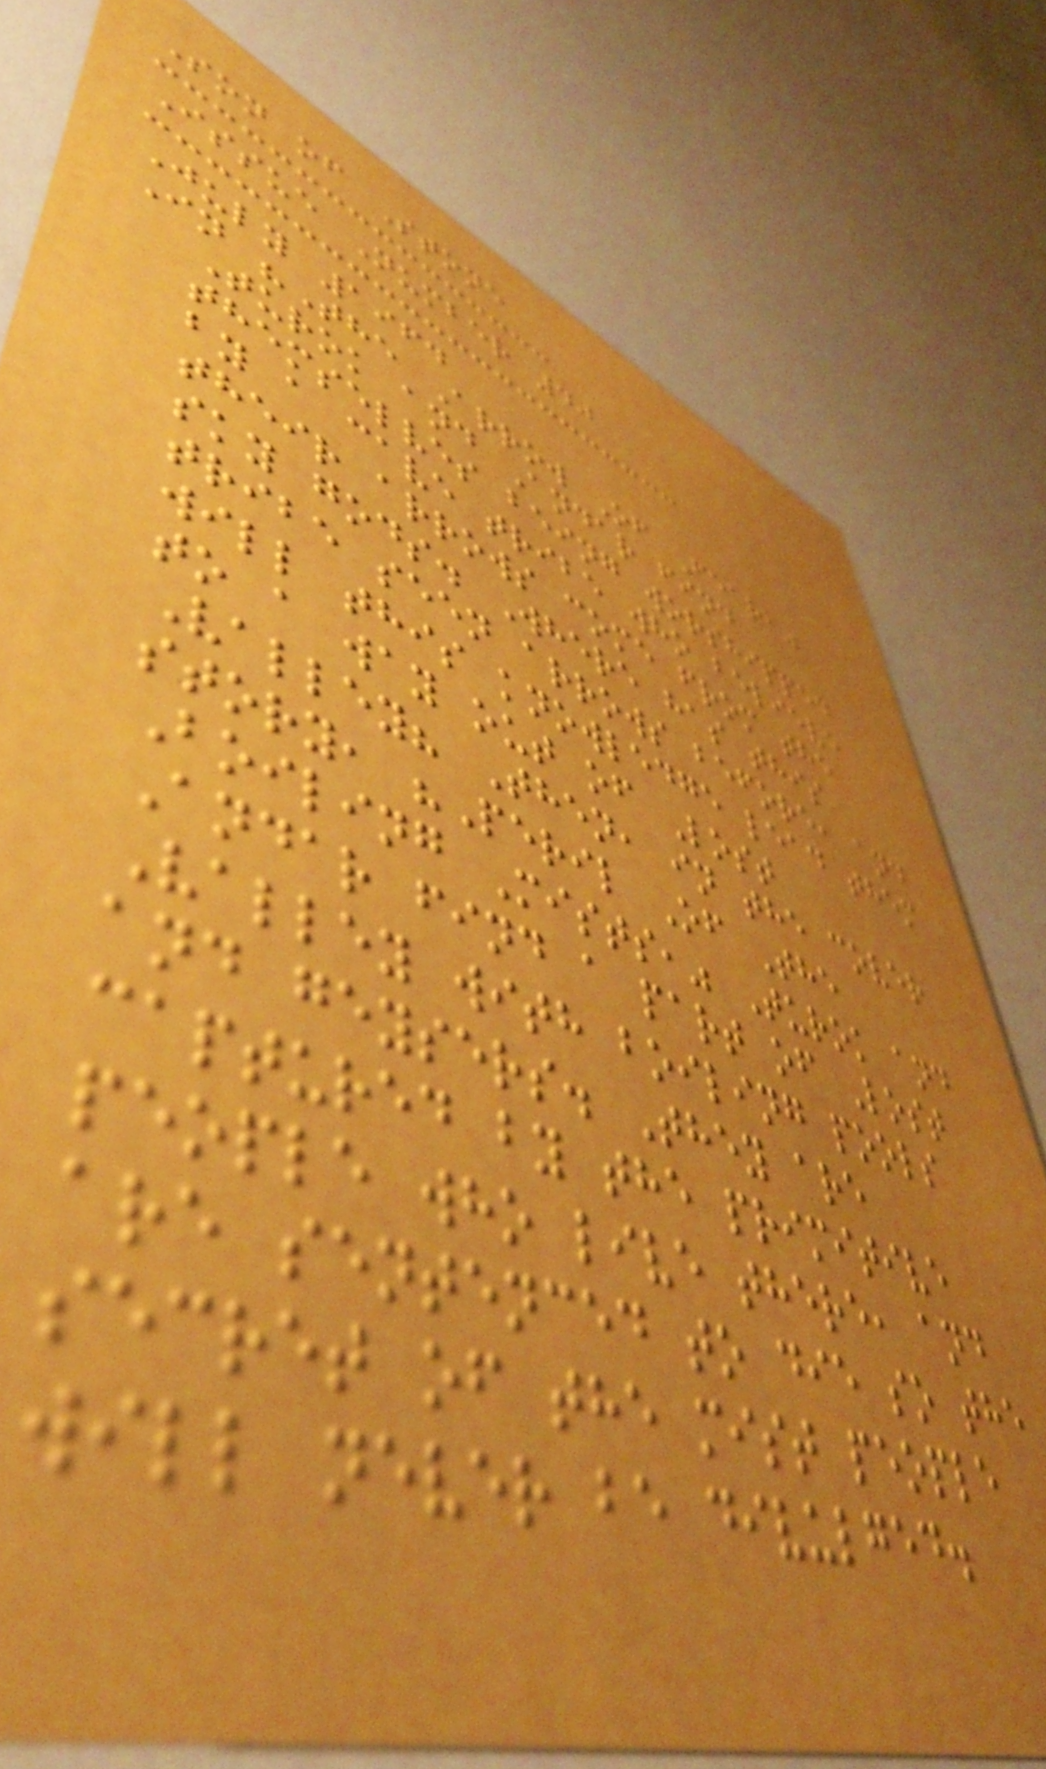Son of Stone
Issue Number 40
July 1964
In "The Arrow Of Fear,"
Turok and Andar find
themselves being worshipped
by a cave tribe who believe
their arrows come from the
sky gods. Where has this
tribe seen arrows before, and
will this knowledge lead them
to a way out of Lost
Valley? Then, in the cover
story, "Peril Of The
Boiling Mists," Turok and
Andar find a part of Lost
Valley with boiling pools
and geysers. They are
captured by the primitive
people who live there, and
are sentenced to die so the
secret of the mist people
will never be divulged.
